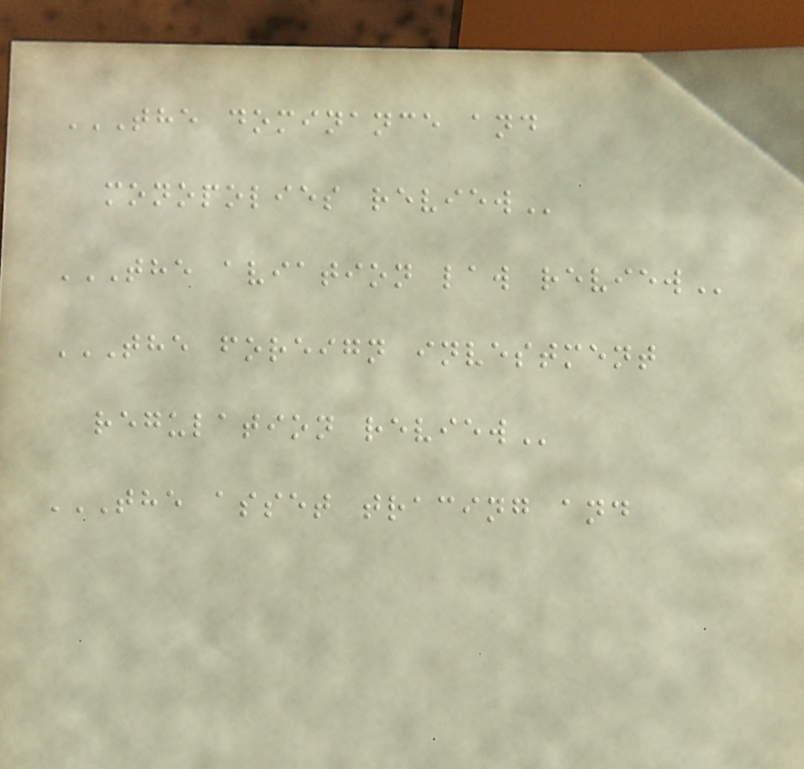THE DOMINANCE AND
MONOPOLIES REVIEW
THE AVIATION LAW REVIEW
THE FOREIGN INVESTMENT
REGULATION REVIEW
THE ASSET TRACING AND
